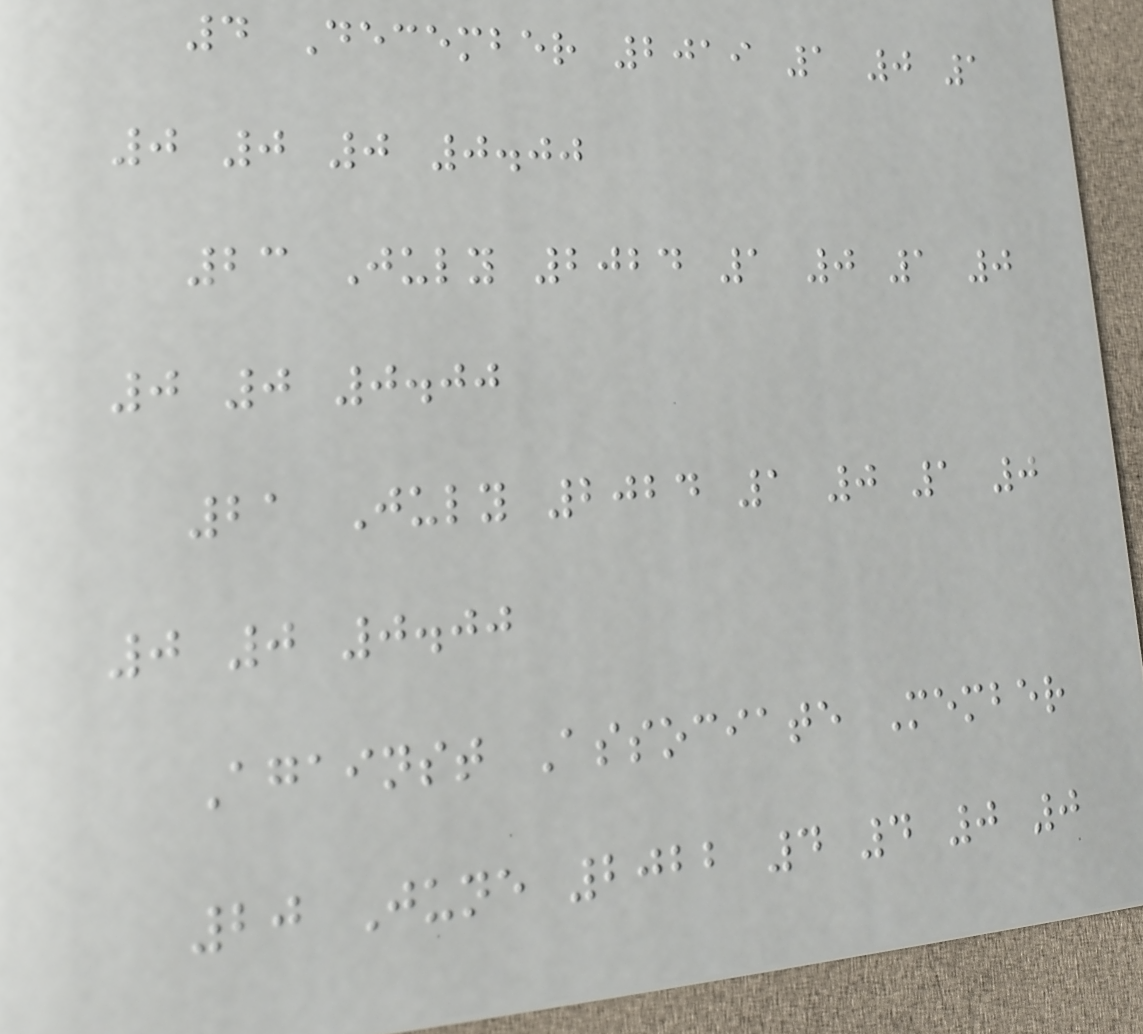4 December 2019 1 0 1
0 0 0 0.00
23 July 2024 1 0 1 0
0 0 0.00
21 July 2024 1 0 1 0
0 0 0.00
Against Associate Member
20 June 2022 4 4 0 0
